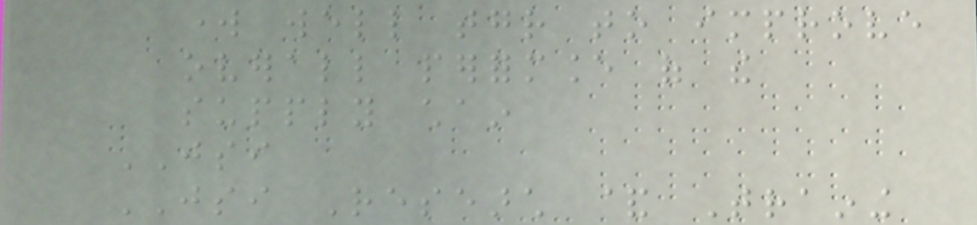work well together to improve
overall performance of the
supply chain
JSI
JSI Research & Training
